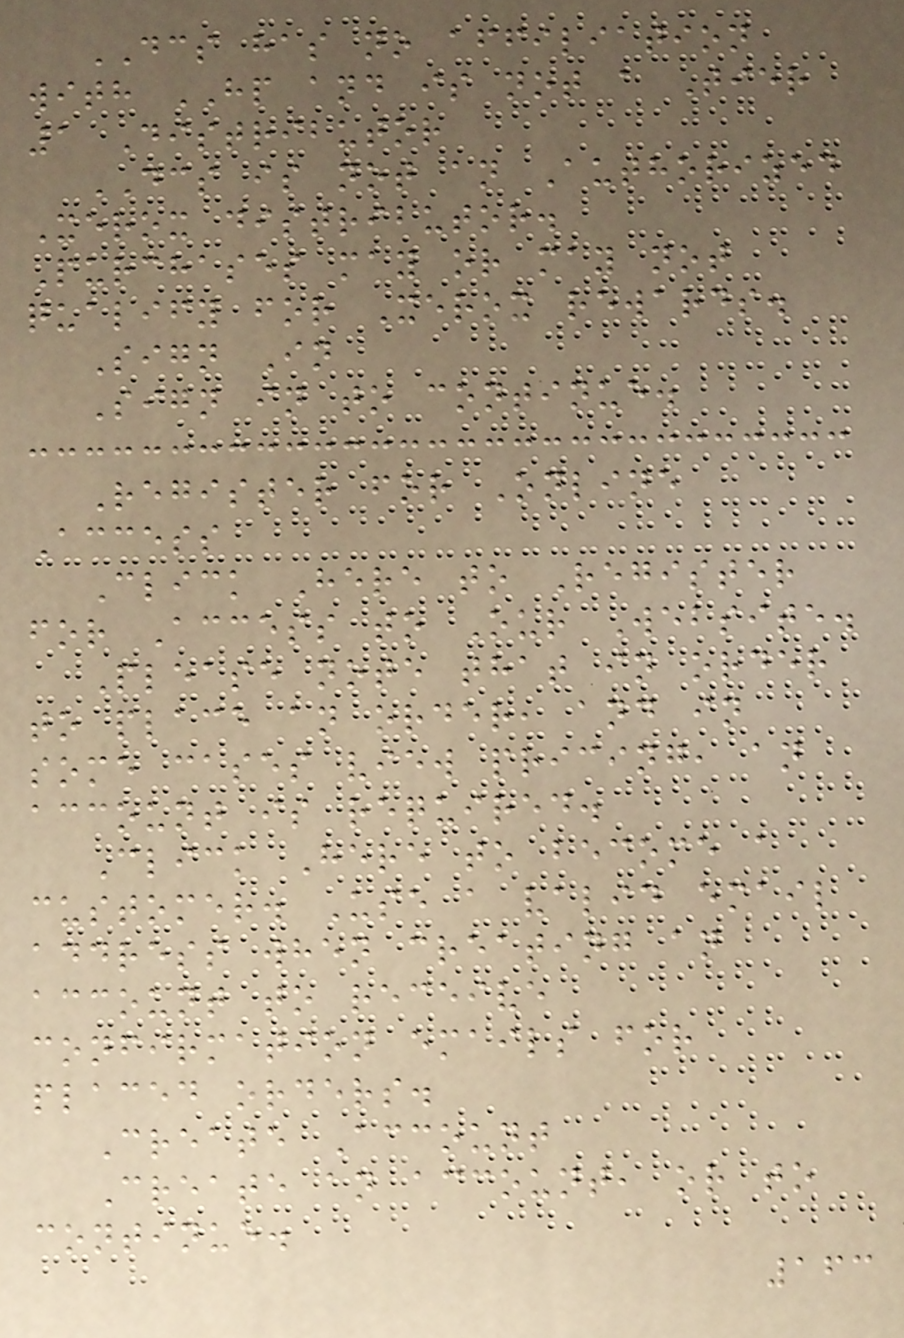DCS has no affiliation
with HP and is not a Tier
1 Distributor
DCS is not an Authorized
Xerox distributor.
Purchases may or may not
qualify for Xerox rewards.
Sign In
Sign in to continue.
Register for Online
Access
Click Here to Register
for Access to Our Website.
Please note that in order
to place an order, and in
some cases view pricing, an
account is required.
Click Here to become a
customer. Use a valid email
address when creating an
account to receive
confirmation emails for
placed orders.
Create Account
Create an account, or to
continue.
163
